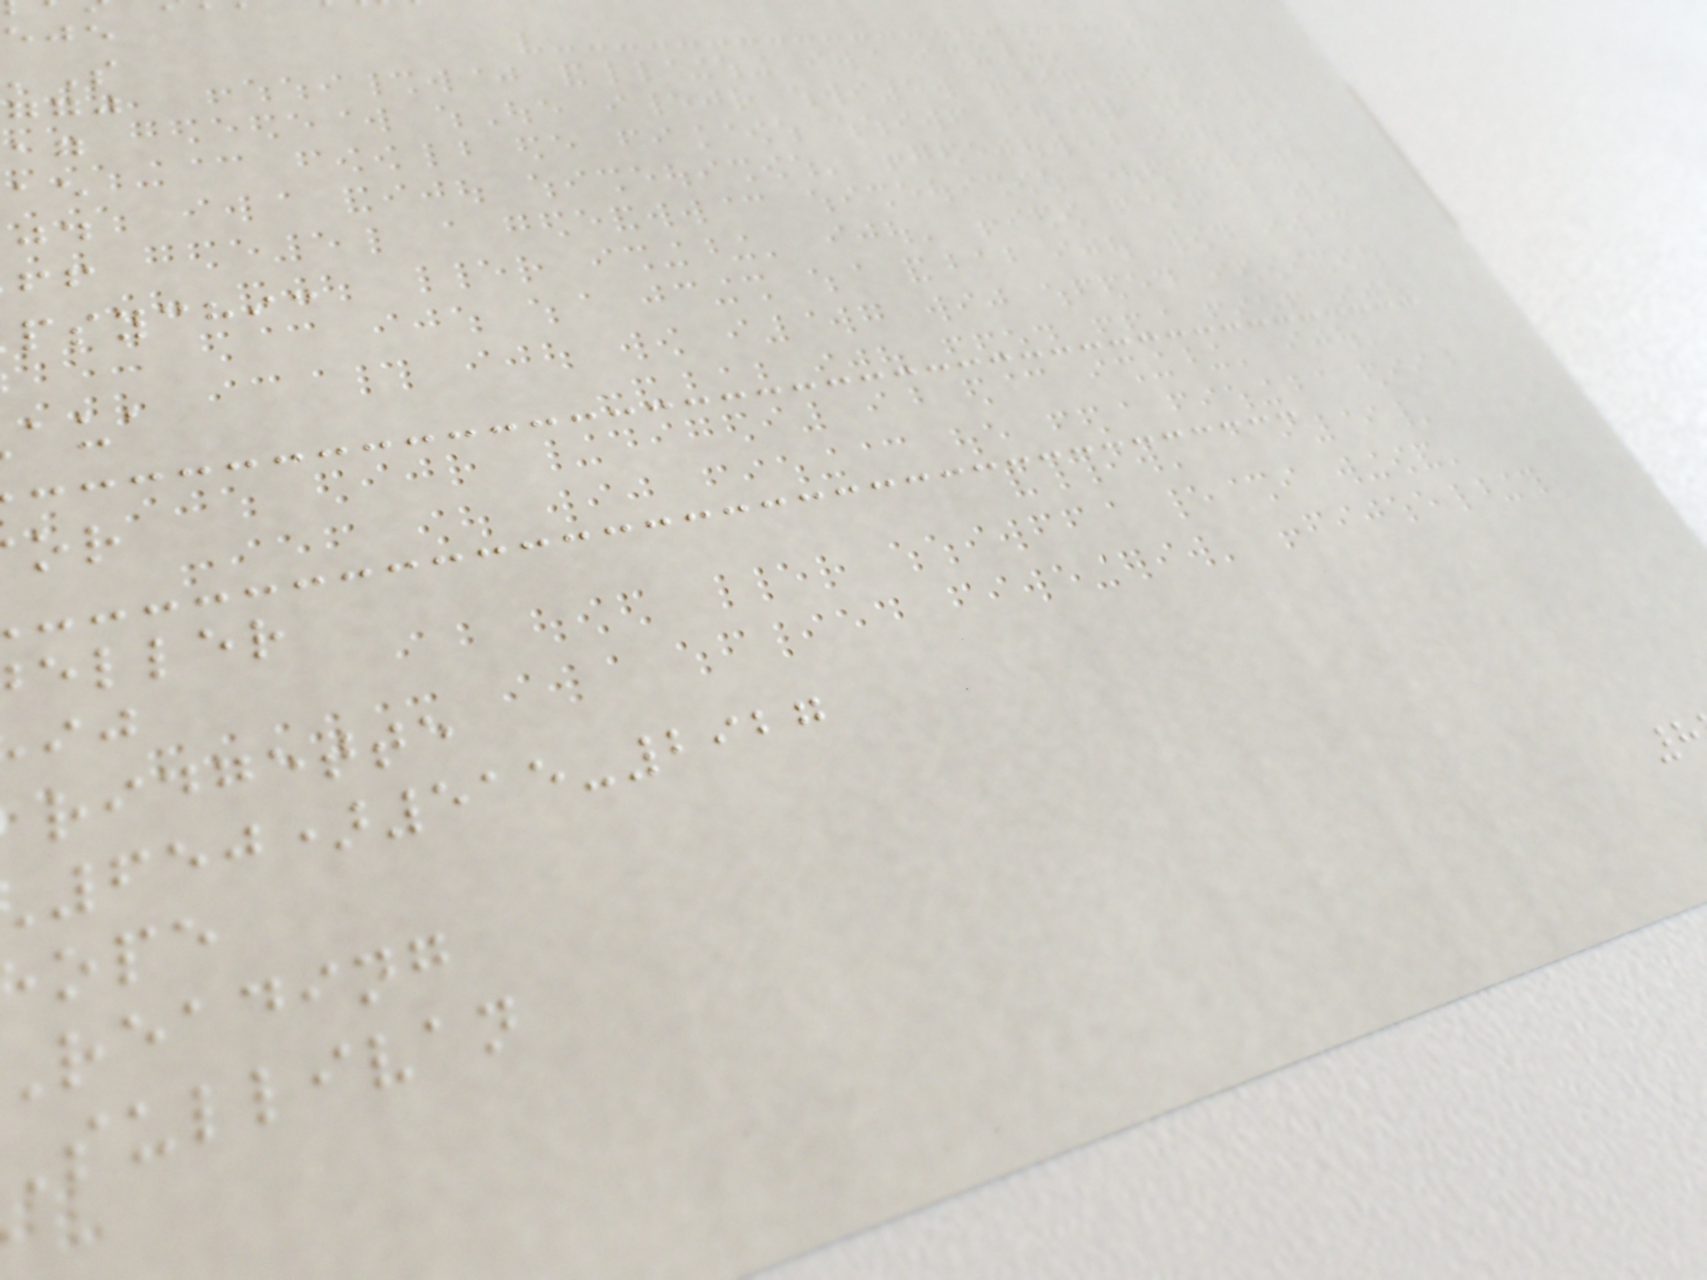psychic
eller
ridgette
650)515-2927
reading
sullivan
